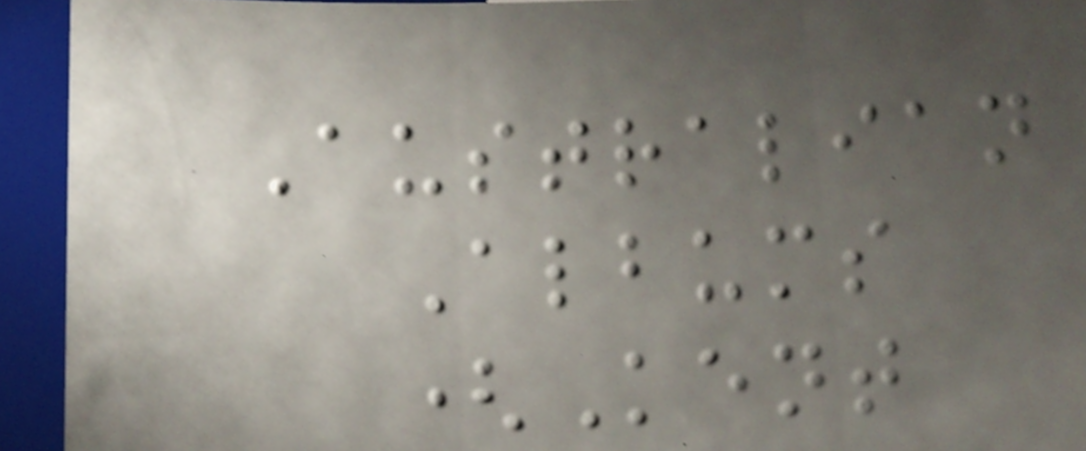Australian
Albums
(Kent
